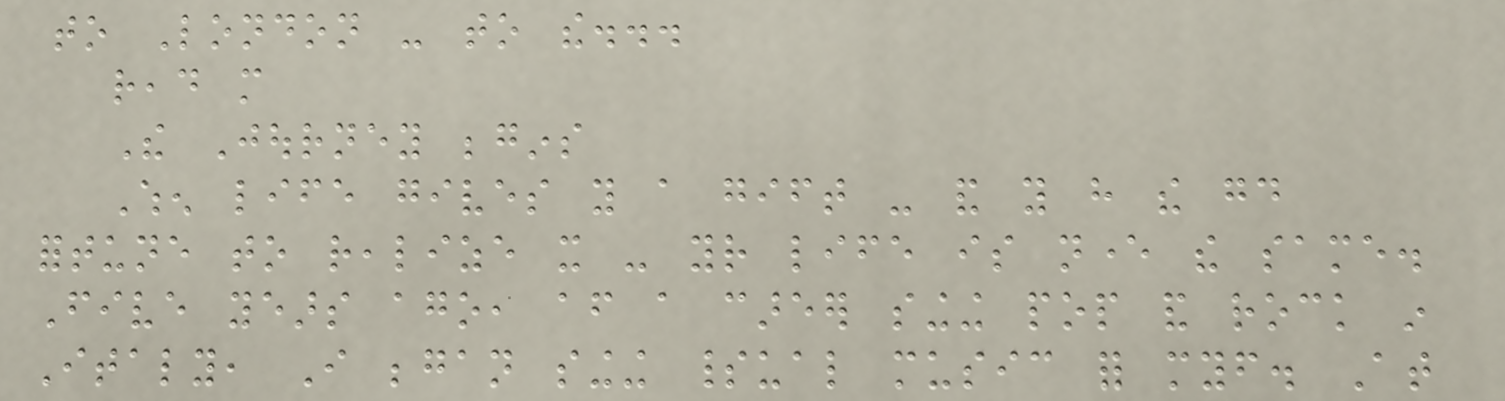to London - to the...
read more
The Journey begins
When life gives you a gift - and you have the good
fortune to realize it - your life is never the same.
Five years ago, after a career singing pop and rock in
Italy, I began singing spiritual music for myself. At
